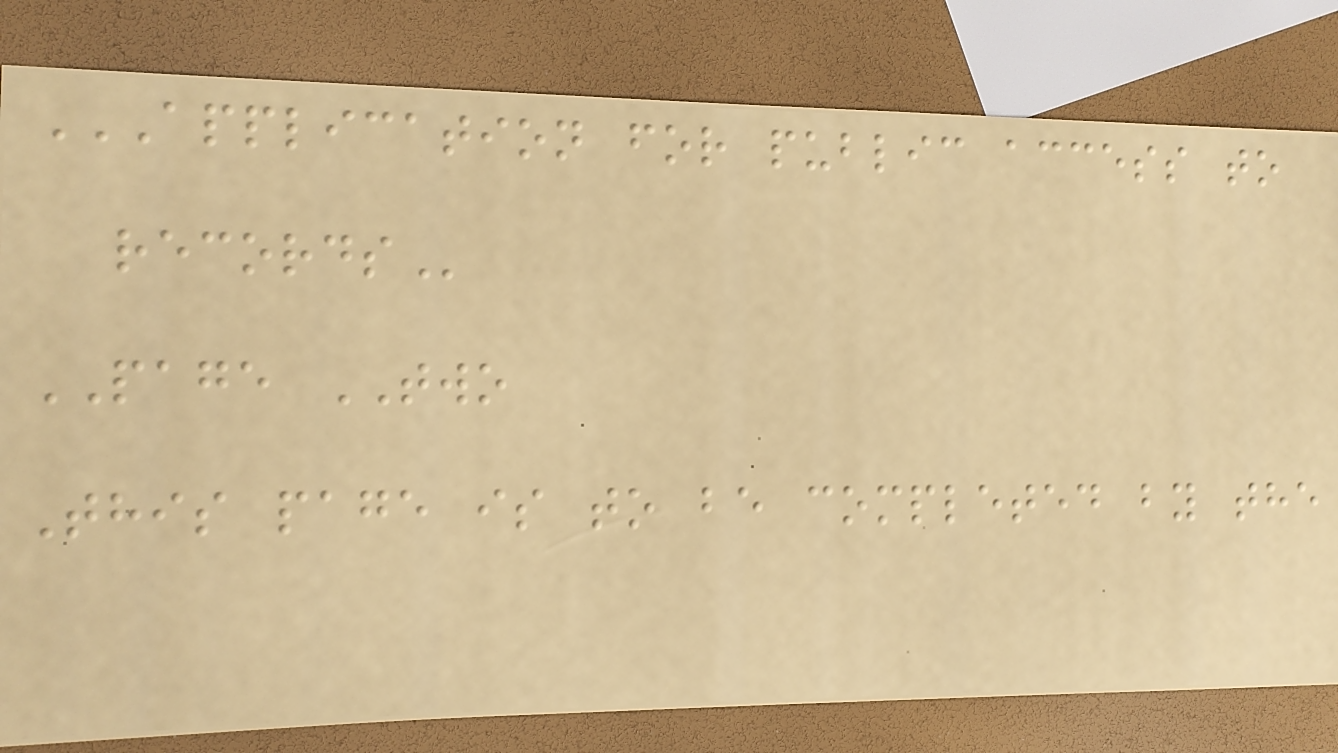APPLICATION FOR PUBLIC ACCESS TO
RECORDS
PAGE TWO
This page is to be completed by the
